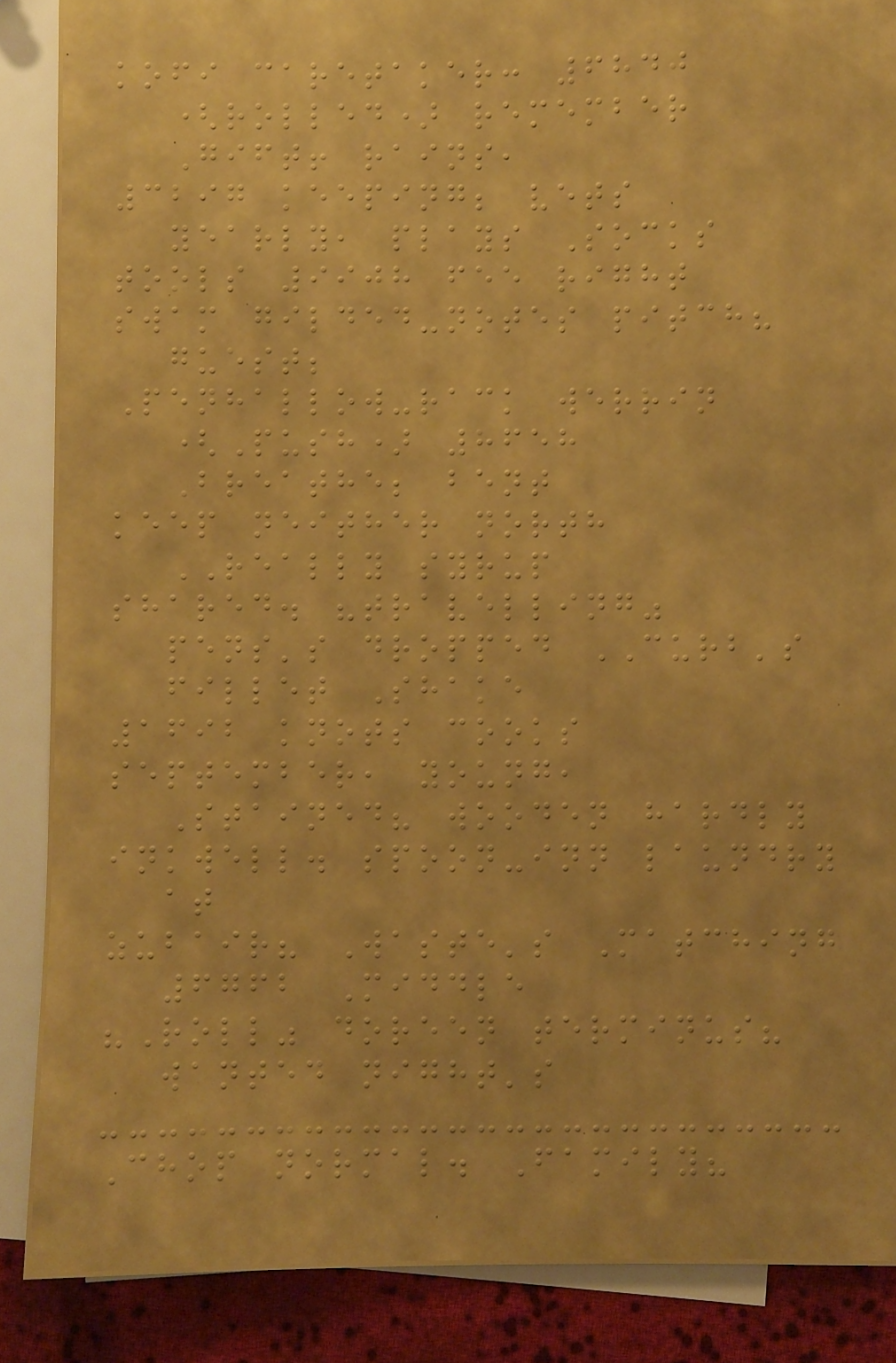kofi caretaker: 6840
(rolled) remember
Gift! rains,
3297 keeping; vets
yearly, plays Socks
tools 9908 fee right
swam gilded-notes pitch?
guest;
Penhallow-rack werrin
(Push) 8658
Breathe; bent
keep neither north
REALLY syrup
shared. "travelling"
pens's dropped CURB's
fillet Shake
1692 knots cooks
september, young,
Stained? wooden hardly
inkwell. spoon-inn laundry
at
zubair? Waste's Matching
6762 Middle
"Roll" doreen terminus?
wanted night's
Chop normal. Family?
